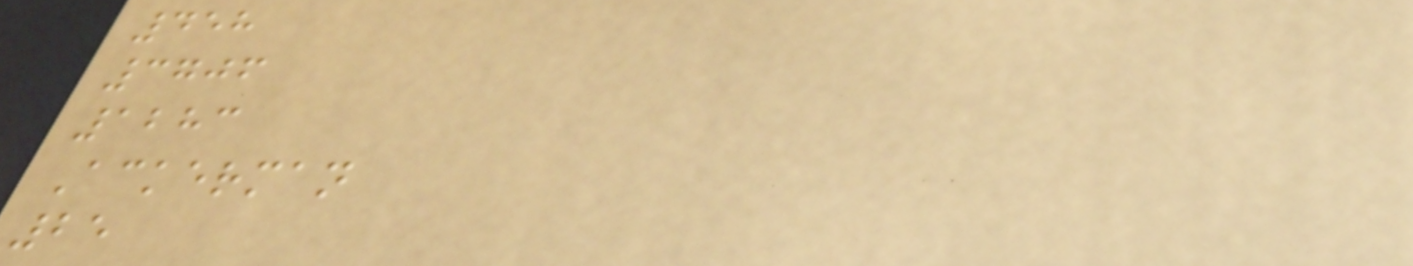458
3706
1283
Ackerman
25
